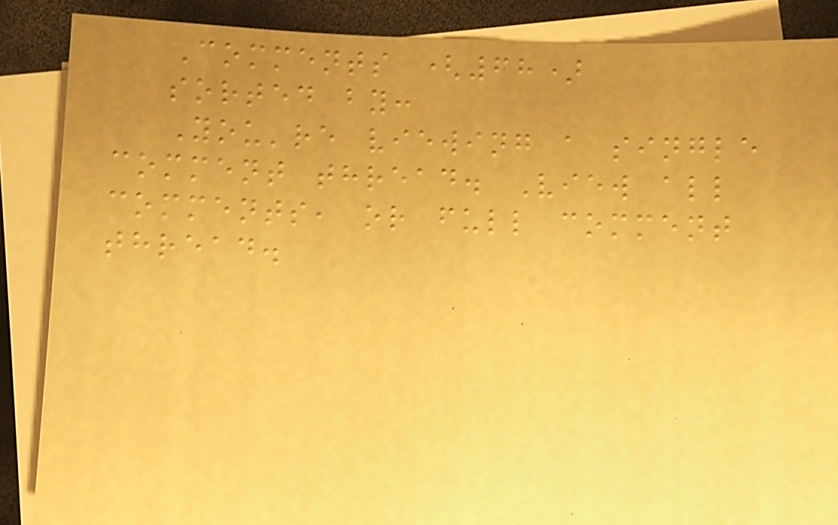Comments (68)
sorted by:
You're viewing a single
comment thread. View all
comments, or full comment
thread.
